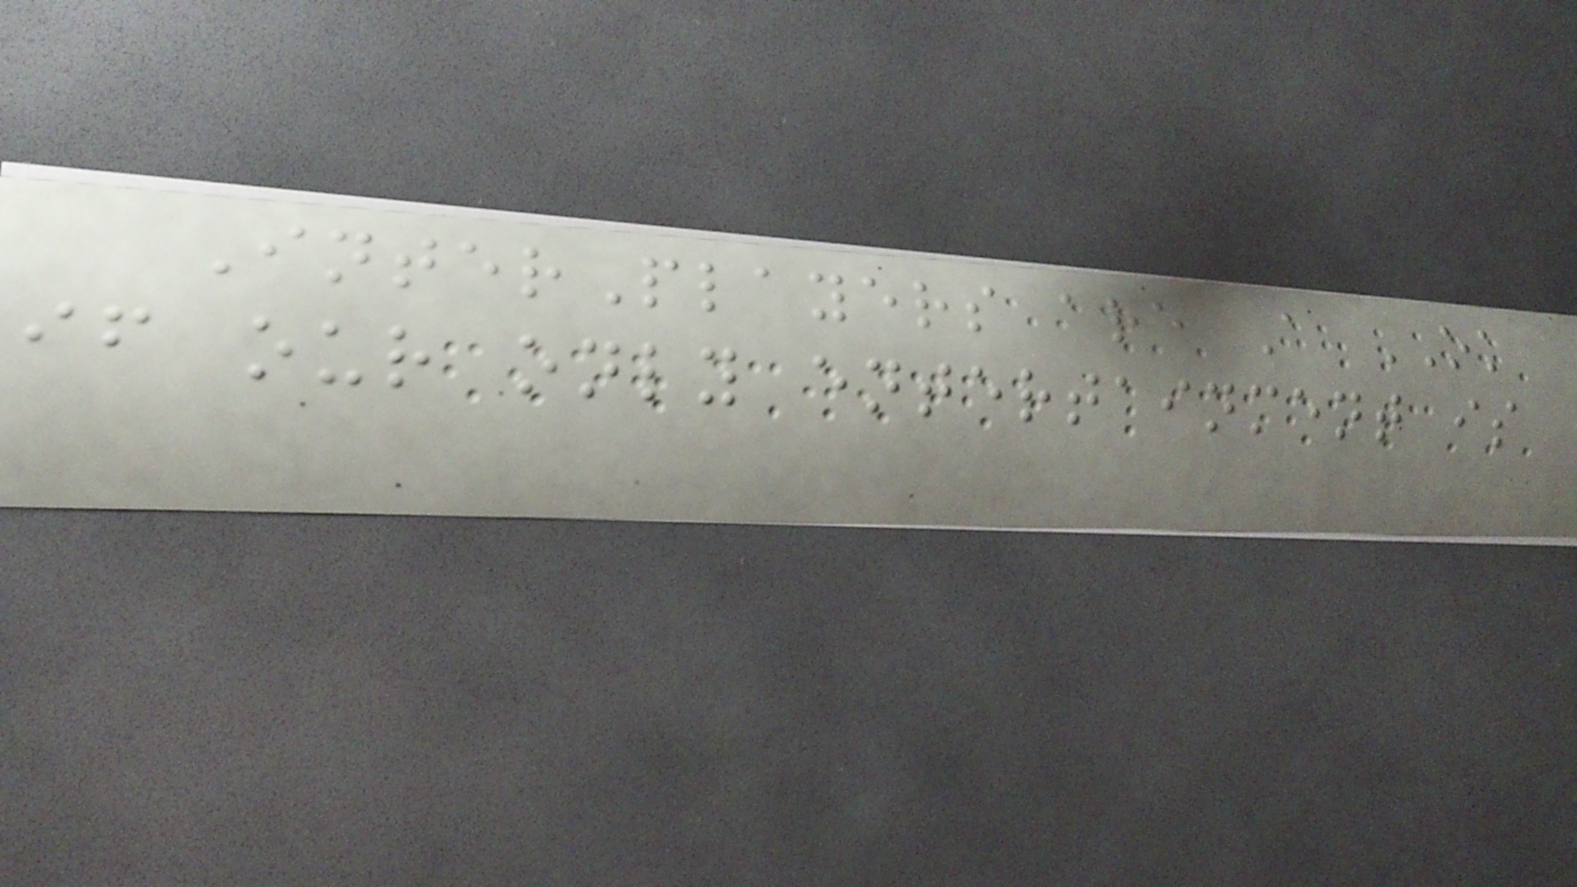InterPlayers are A OK
if our only entertainment is
